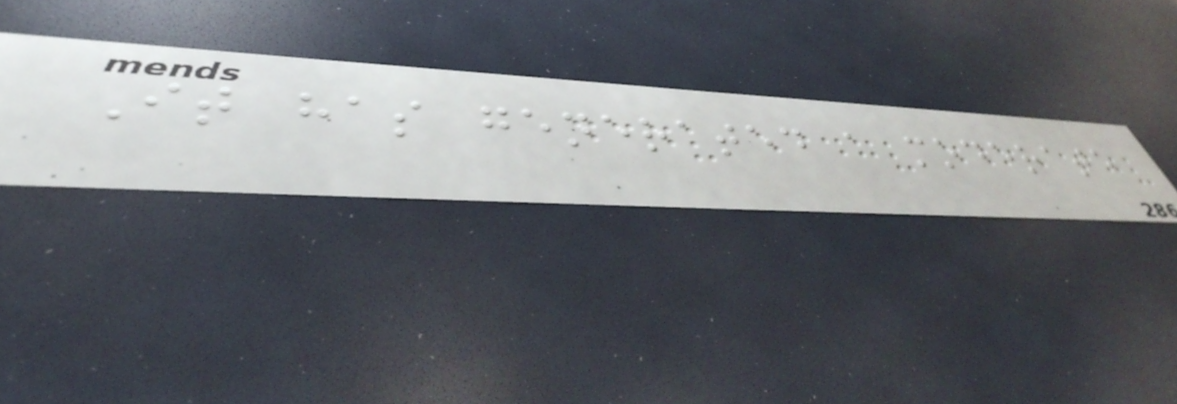It has generated a moderate
